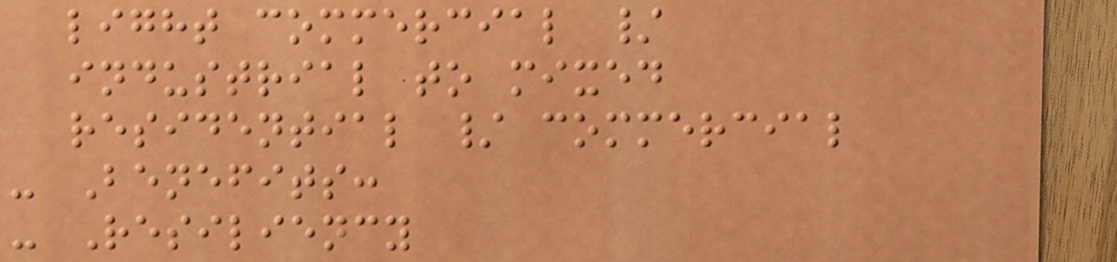light commercial /
industrial to mixed
residential / commercial
- Benefits:
- Resiliency
